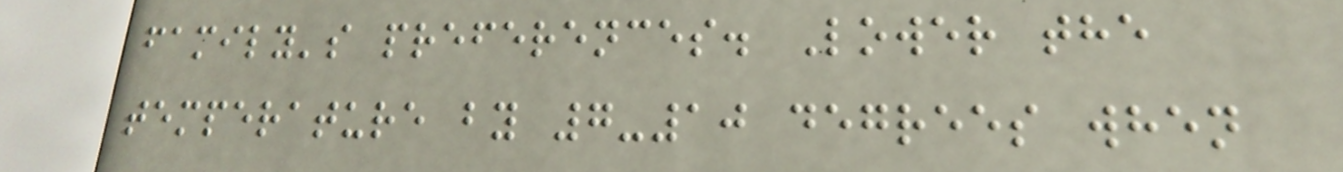family's preferences. Lower the
temperature by 7-10 degrees when
